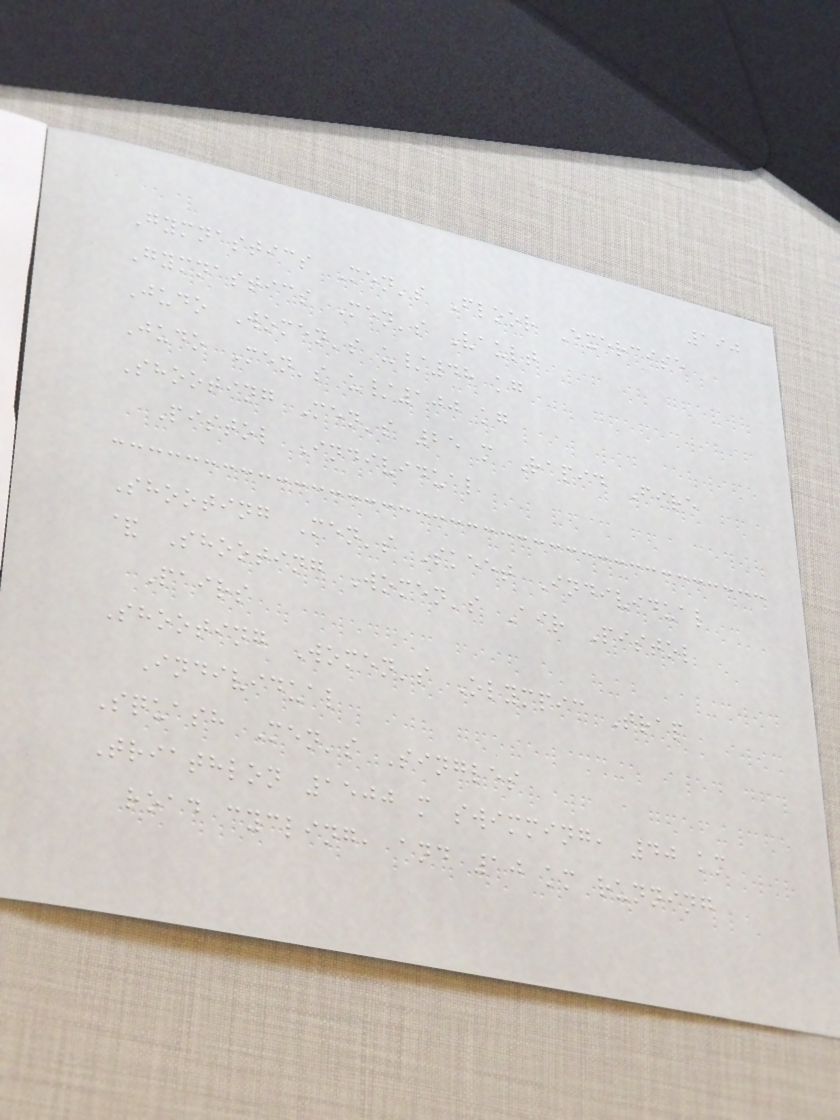190
Gymnastics Men's Floor Exercise
Gymnastics Men's Vault
Judo Women's u/48 kg
Judo Men's u/100 kg
Shooting Men's 25 m Rapid Fire
Pistol Individual
Shooting Men's Skeet Individual
& Shooting Women's Air Pistol
Pairs
Shooting Women's Olympic Trap
Individual
Squash Men's Singles
Triathlon 1500 m swimming, 40 km
road cycling, and 10 km running
